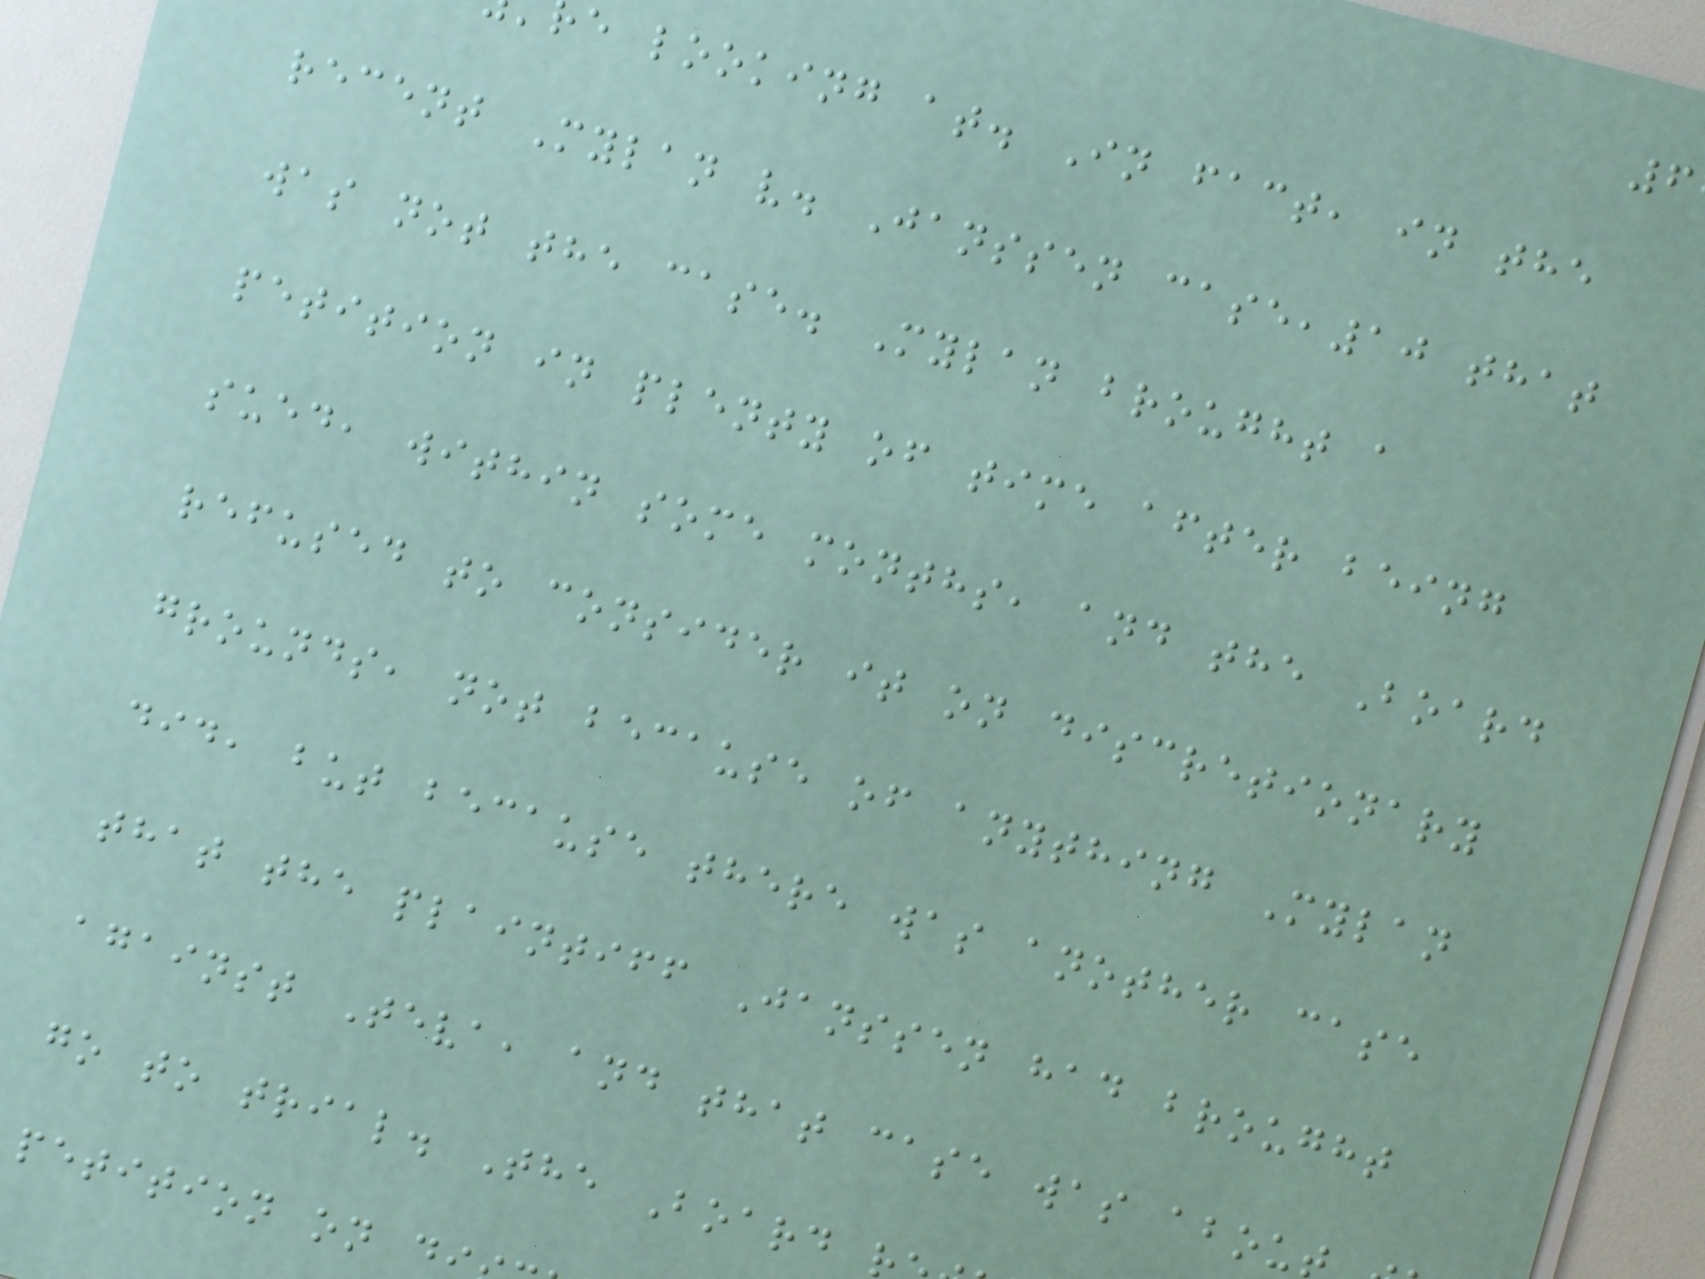e looking at. In fact, in the
recent Mylan v. Janssen case,10 that
was not the case. Mylan brought a
petition in plenty of time after being
sued, within some months, and the Board
refused to consider it on discretionary
grounds, not because of anything Mylan
did, but because there was another case
that the plaintiff Janssen had brought
against Teva, and that case was abou
go to trial. The Board
petition on d
